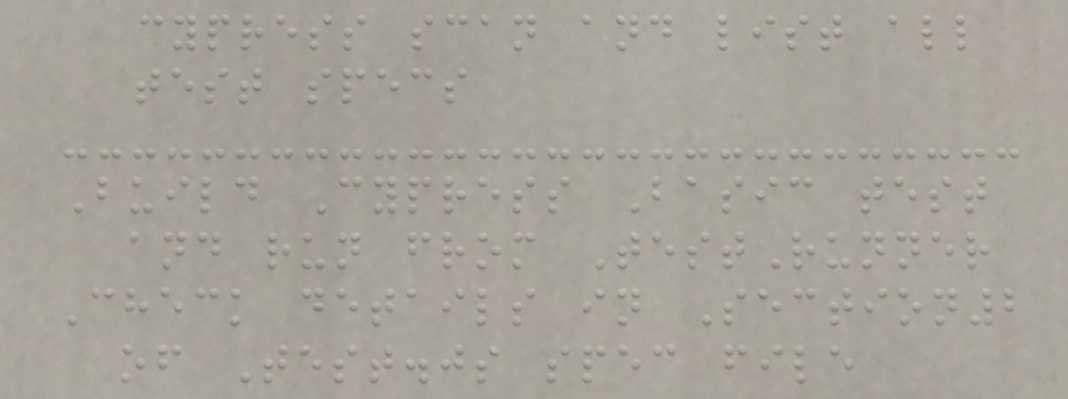cypress scan and list all
test specs
Build Cypress Basic test
and run from TestRunner
Check details in Section2
of Test.js spec file
